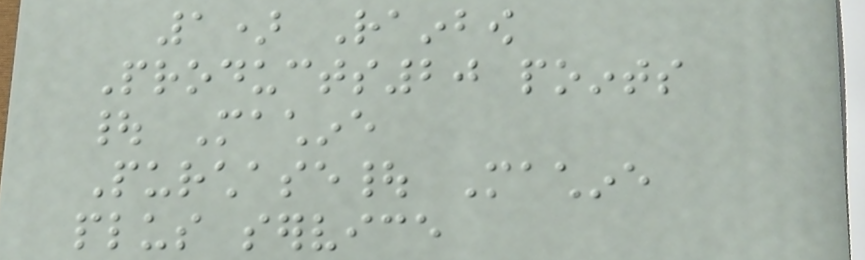1) Rainbow
Products20 points
| Machine
Purchase| Machine
plus service
